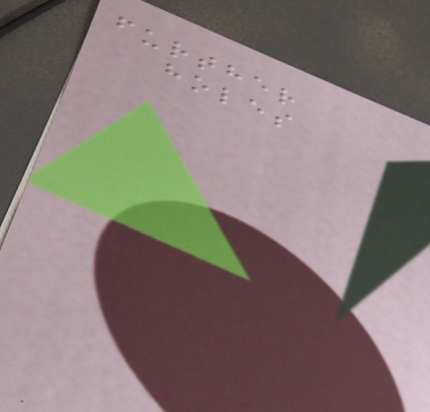further
holes
